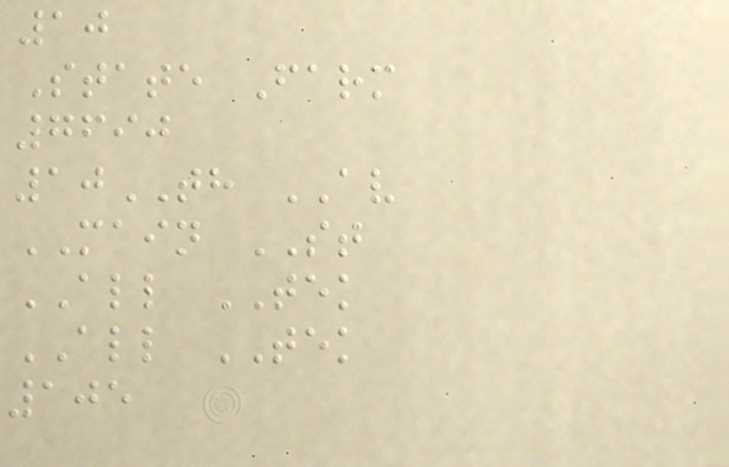10
State Farm
7690
10TH AV
MAIN ST
ALL TEK
ALL TEK
105
